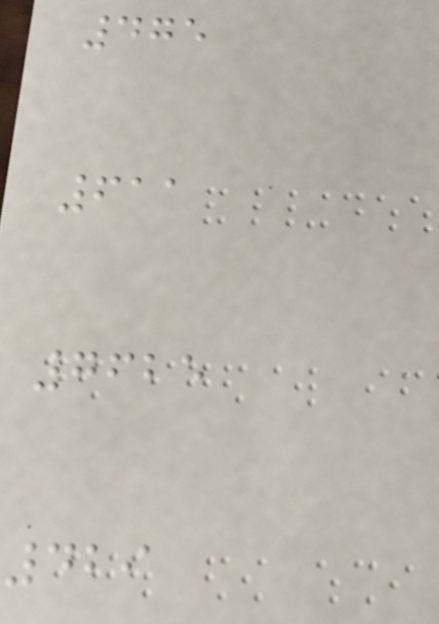475
611
7625
429
